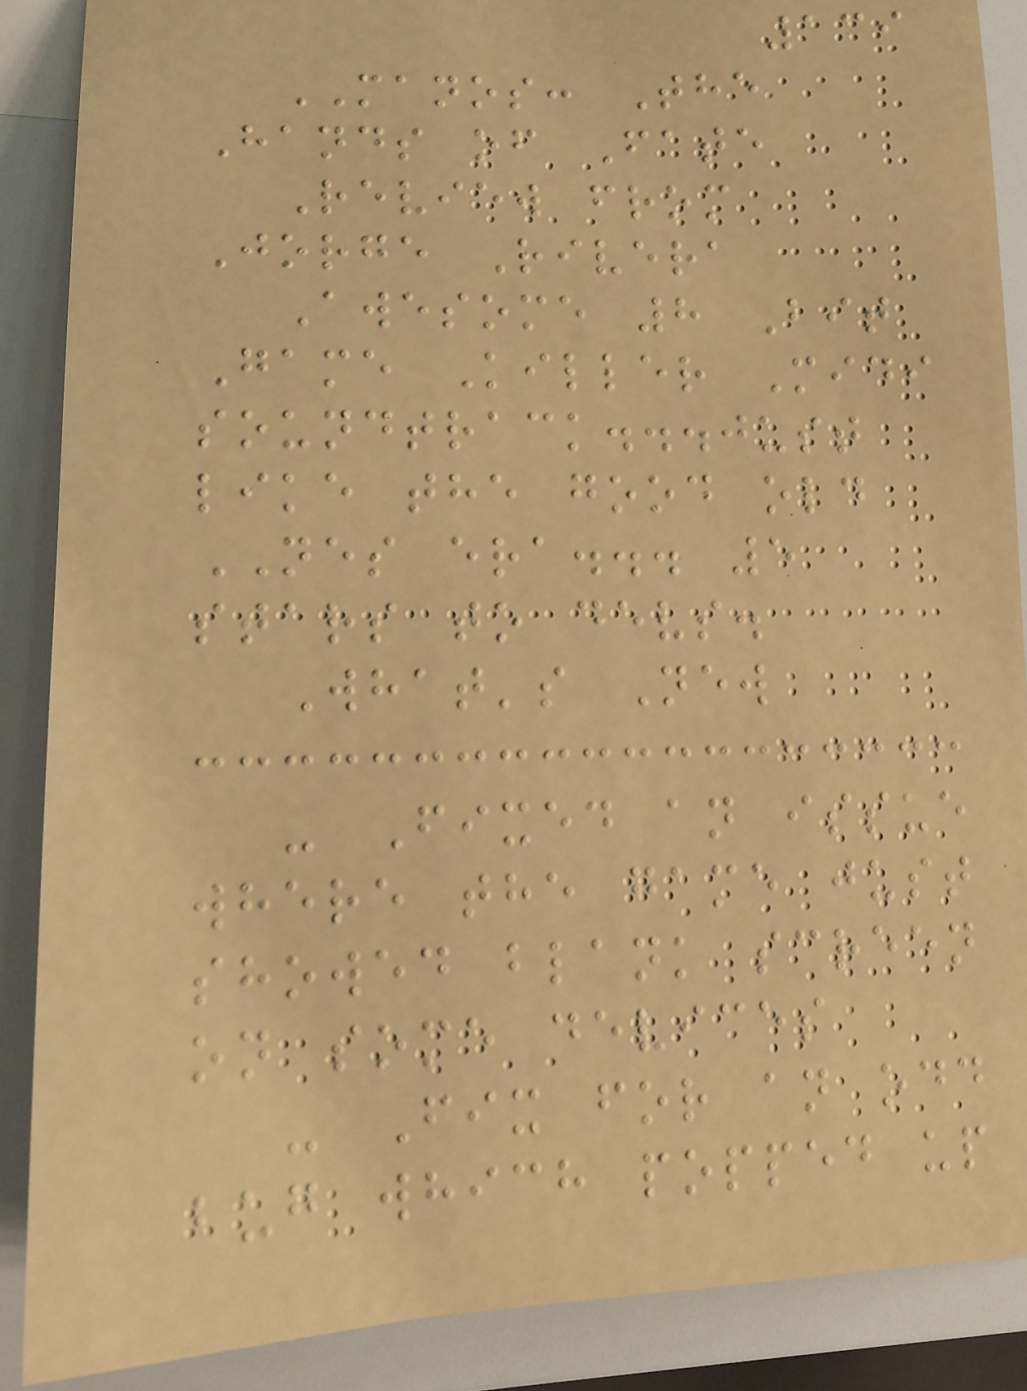139
MANOS: The
Hands of Fate
Review from
Jorge Rivera
Awesome 8 Bit
Game Killer Midi
soundtrack...just
like the good old
NES era... 5
stars to devs.
What's New
- Fixed an issue
where the game just
showed blank screen
on some devices
- Fix for an odd
bug which popped up
